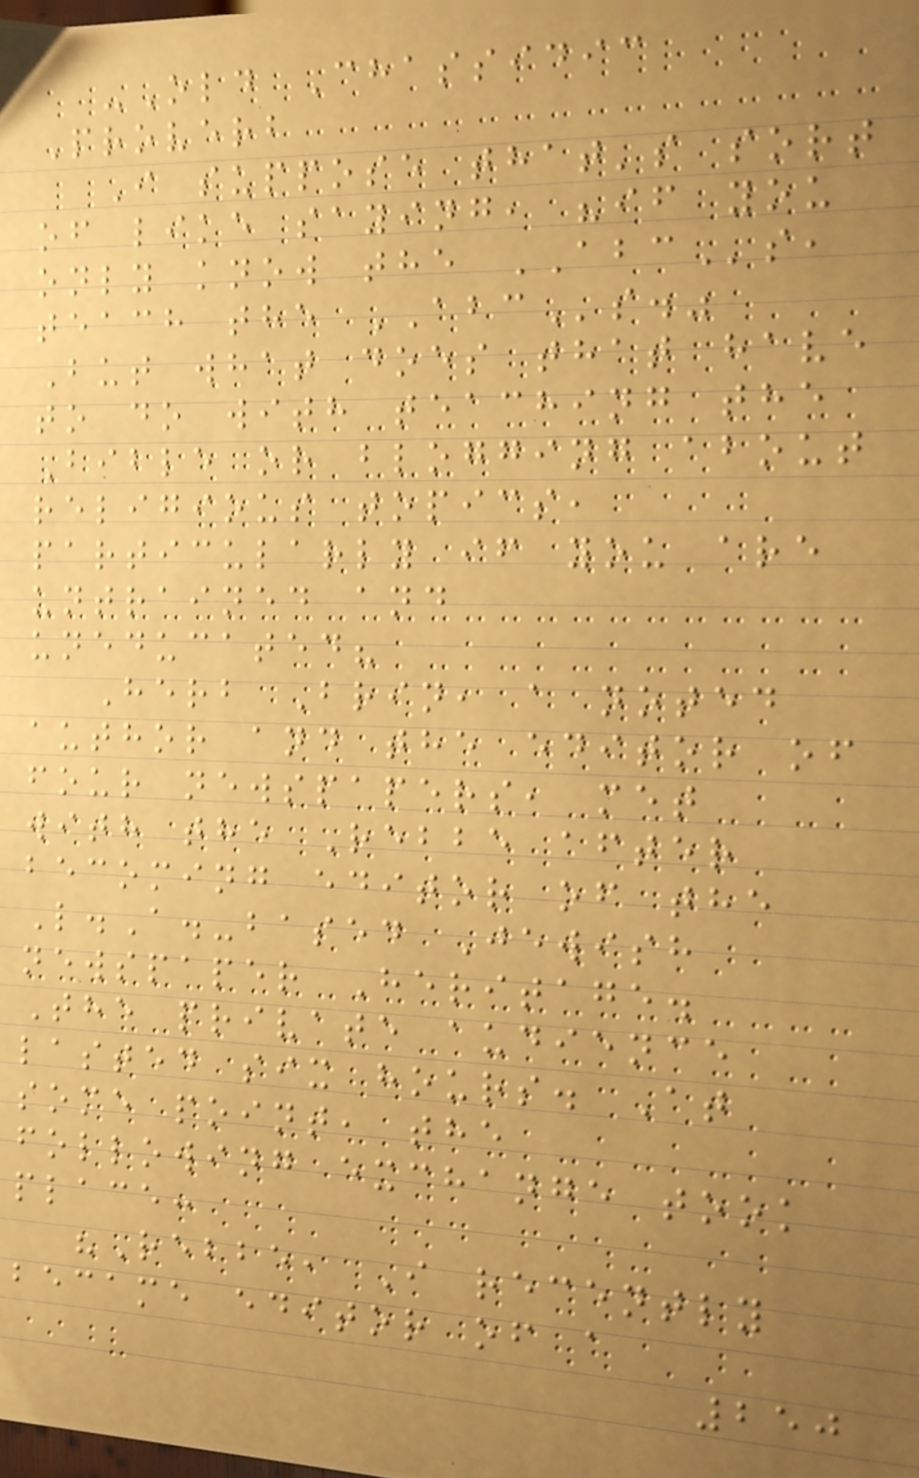-Old Chassidic
Proverb
I suppose that's sort
of like saying, "if you
only know the ABCs,
teach the ABCs."
But what does that have
to do with teaching the
Bible or blogging about
religious topics,
particularly if you are
untrained and
uneducated?
Herb Brin, a noted
author and the editor of
four newspapers, met
with the Rebbe after
becoming editor of the
L.A.-based Jewish
newspaper Heritage.
The private audience
lasted six hours. At
some point, the
following exchange took
place:
"Rebbe, I recently
became editor of a
250
